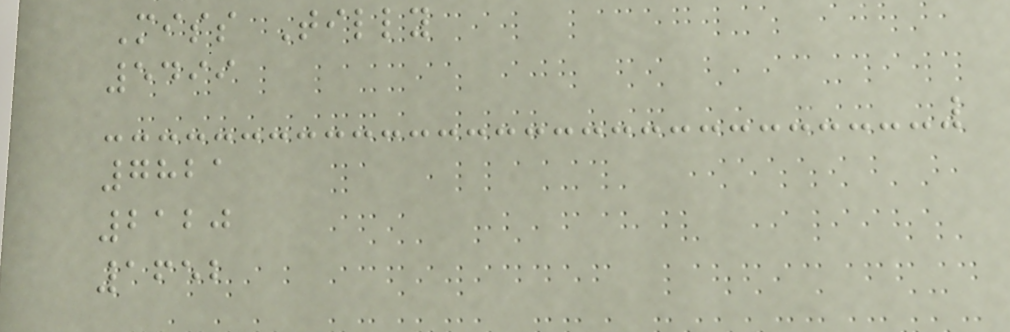Miss Tilly
5499
7821
2120
1652
